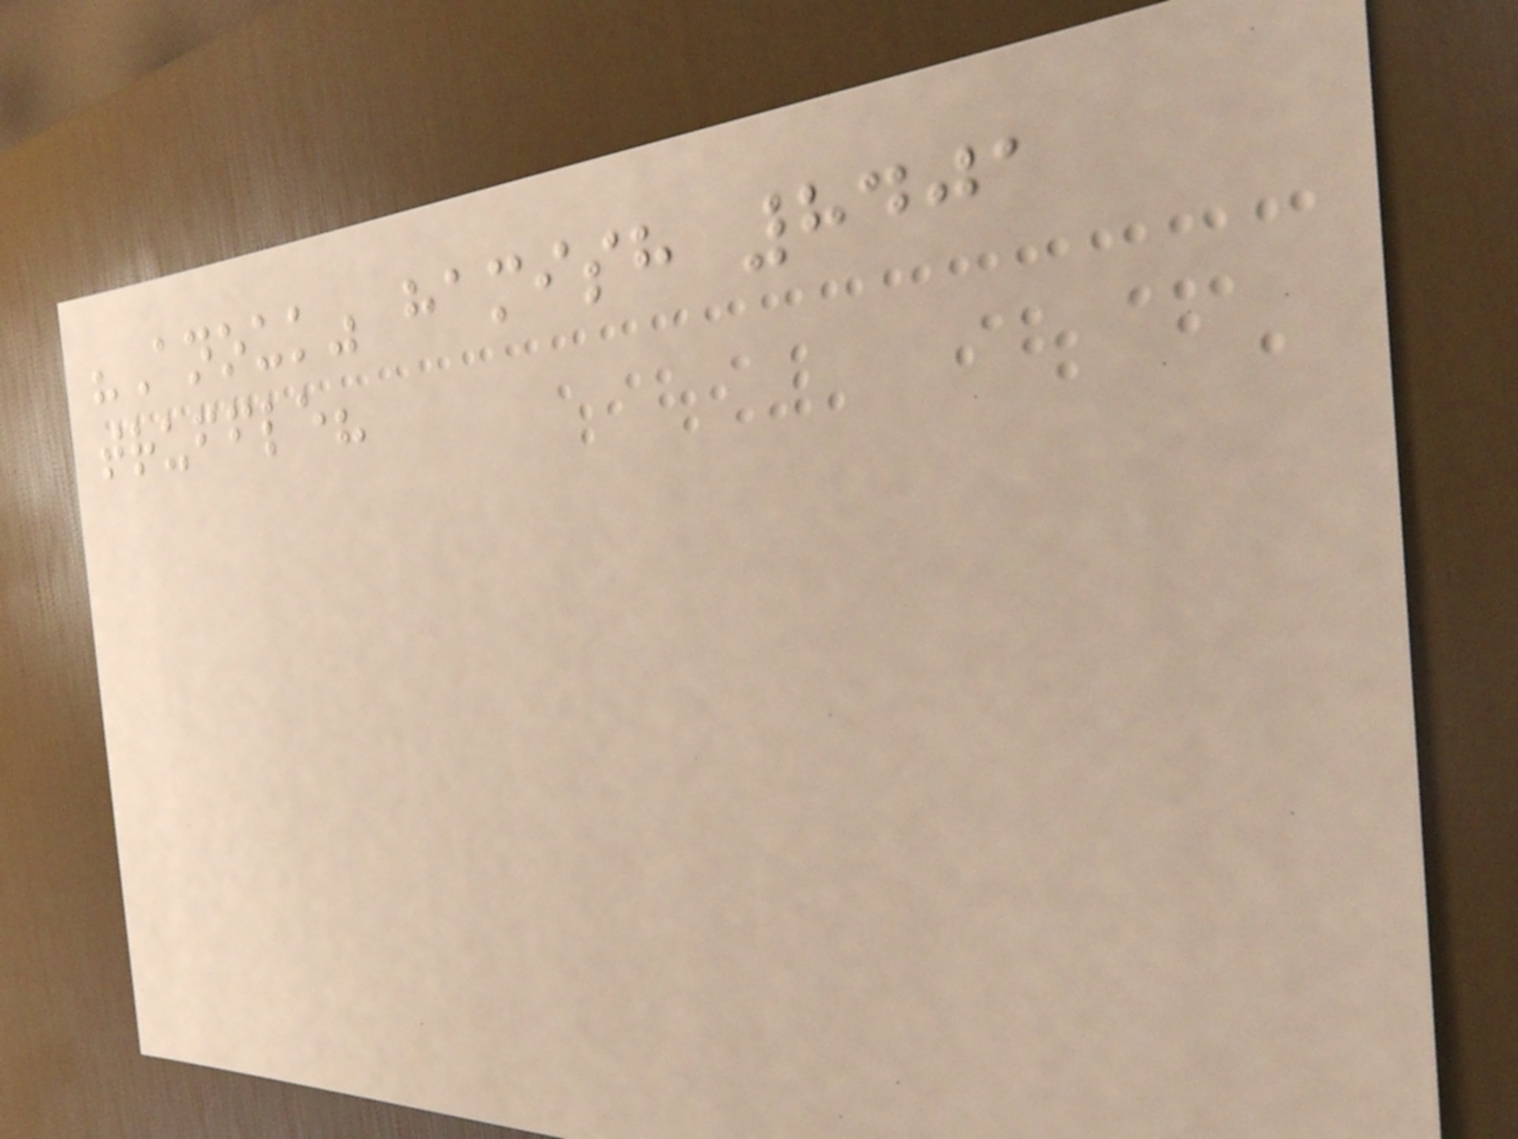"Anouk" hamish 8401
truffle?
